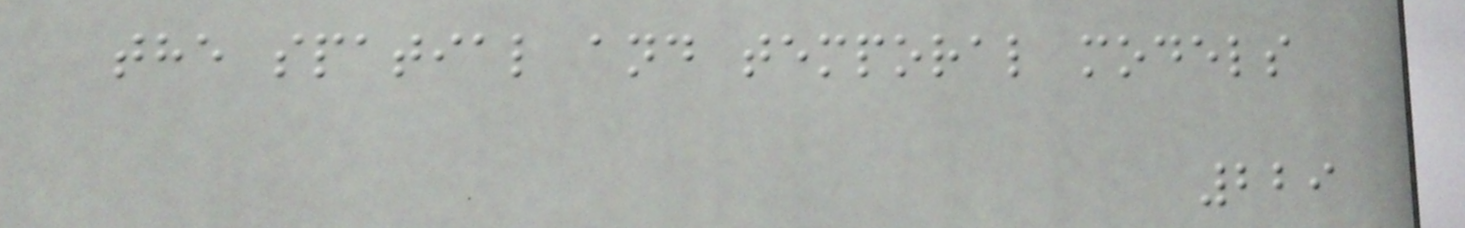the spatial and temporal models
229
